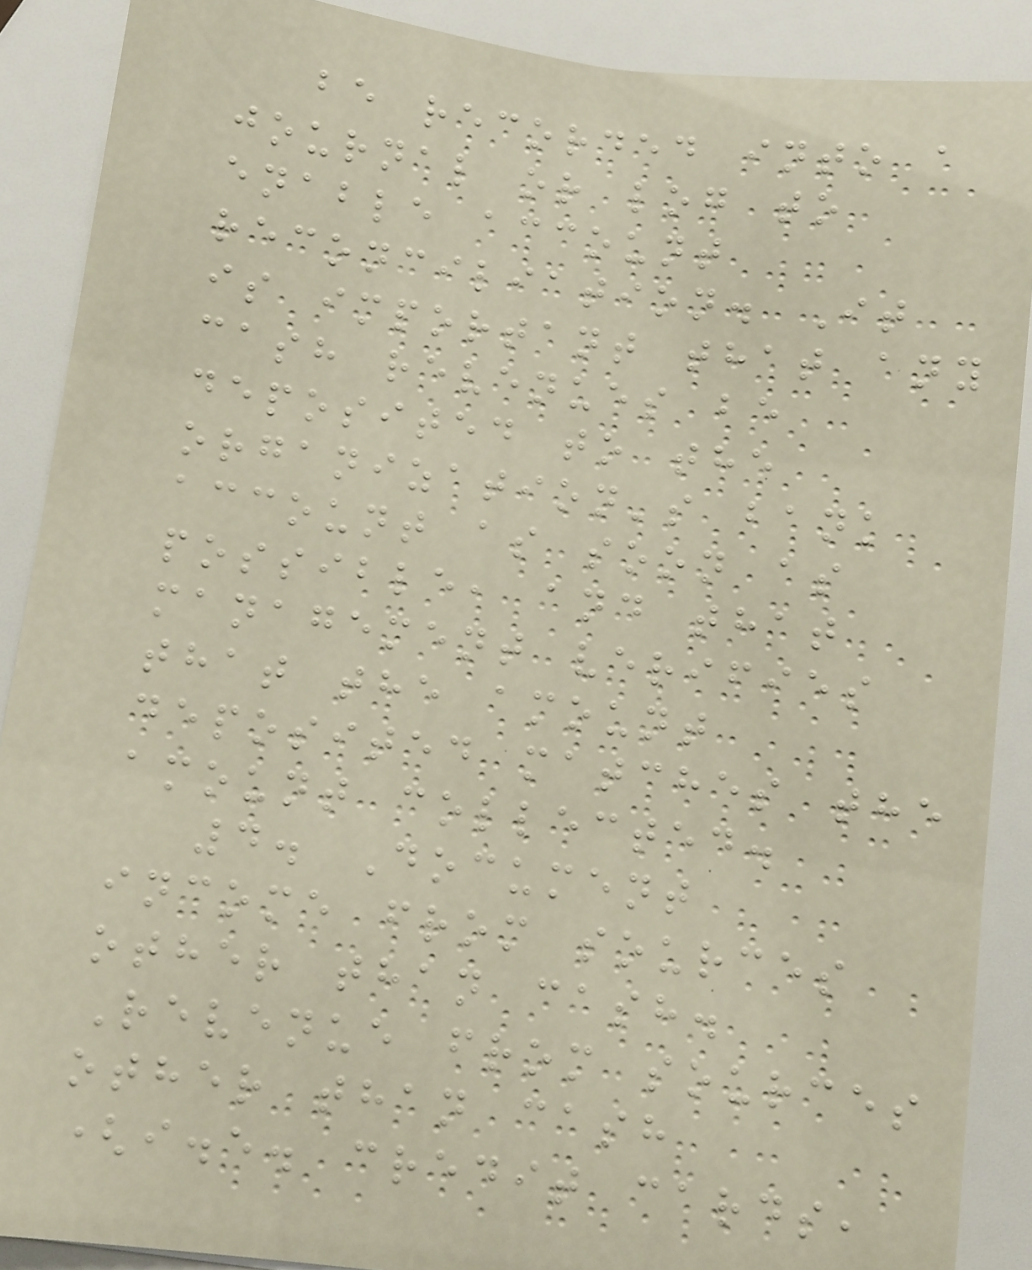be recorded into a
journal or log to
enable account
reconciliation. It
is important that any
cash revenues be
deposited to the
organization's bank
account as soon as
possible, and that
management verifies
that the amount
deposited matches the
amount collected.
4. Document
income from sources
other than cash.
Revenue from sources
other than cash
(i.e. credit cards,
